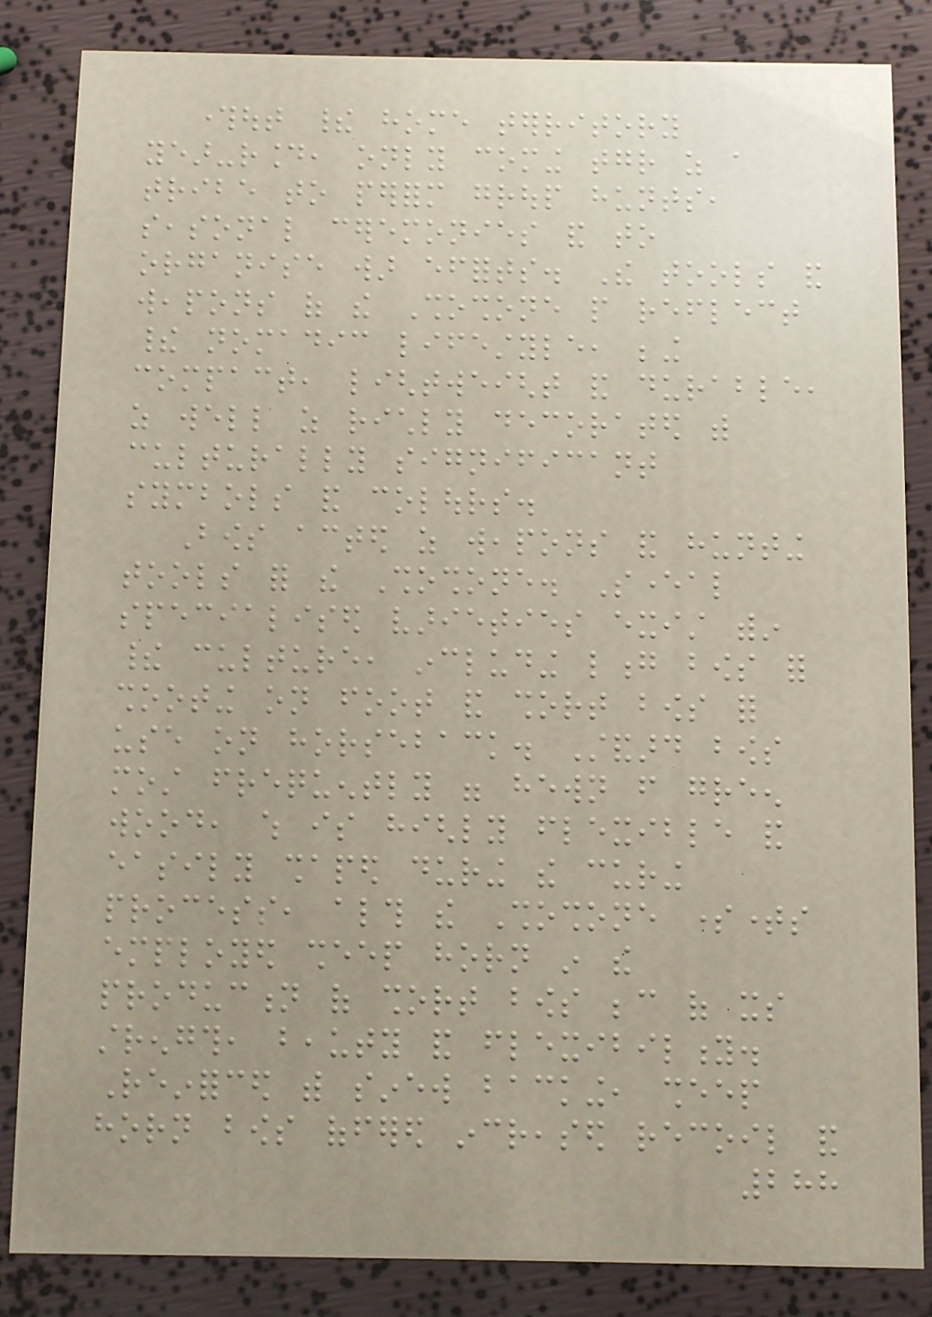throughout their home territory
year-round, only coming together as a
tribe to perform group hunts,
seasonal ceremonies and to
organise war efforts. The tools and
weapons of the Shoshone people reflect
their nomadic lifestyle, being
compact, lightweight and durable,
as well as richly decorated with
culturally significant
symbols and colours.
Bows acted as weapons and hunting
tools for the Shoshone. Several
specialised varieties exist within
their culture, including long bows for
shooting on foot and short bows for
use on horseback. Standard bows
most frequently were hewn from green
wood, which is highly flexible and
easily shaped during the curing
process, although the Shoshone sometimes
employed sheep horn in the
production of short bows because of its
strength, beauty and flexibility.
Reinforced with sinew backing, sheep
horn bows offered increased recoil and
288
